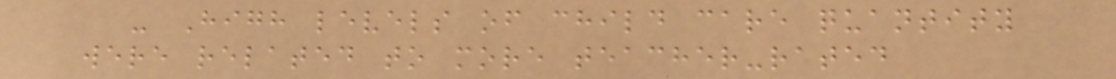- High levels of child care quantity
were related to more teacher-rated
